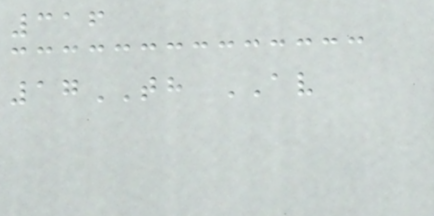316
17TH AV
